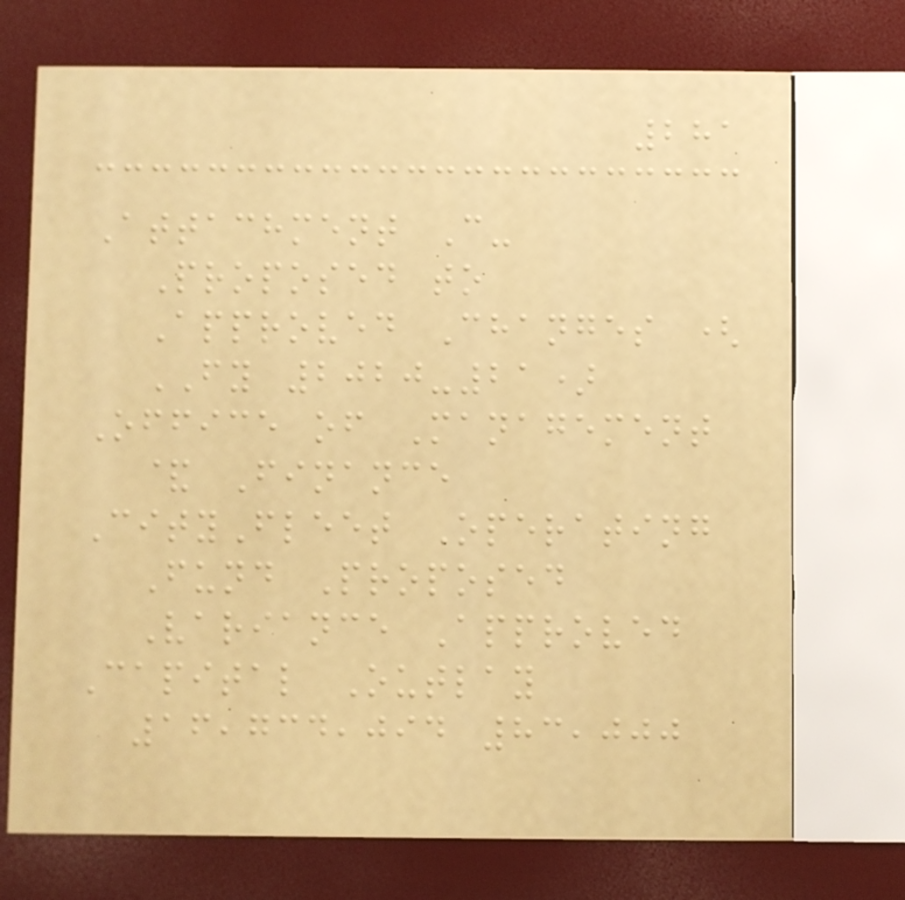281
Attachment C-
Proposed to
Approved Changes (
FY 2020-21)
Office of Management
& Finance
CityFleet Operating
Fund Proposed
Variance Approved
Capital Outlay
16,734,094 83,000
